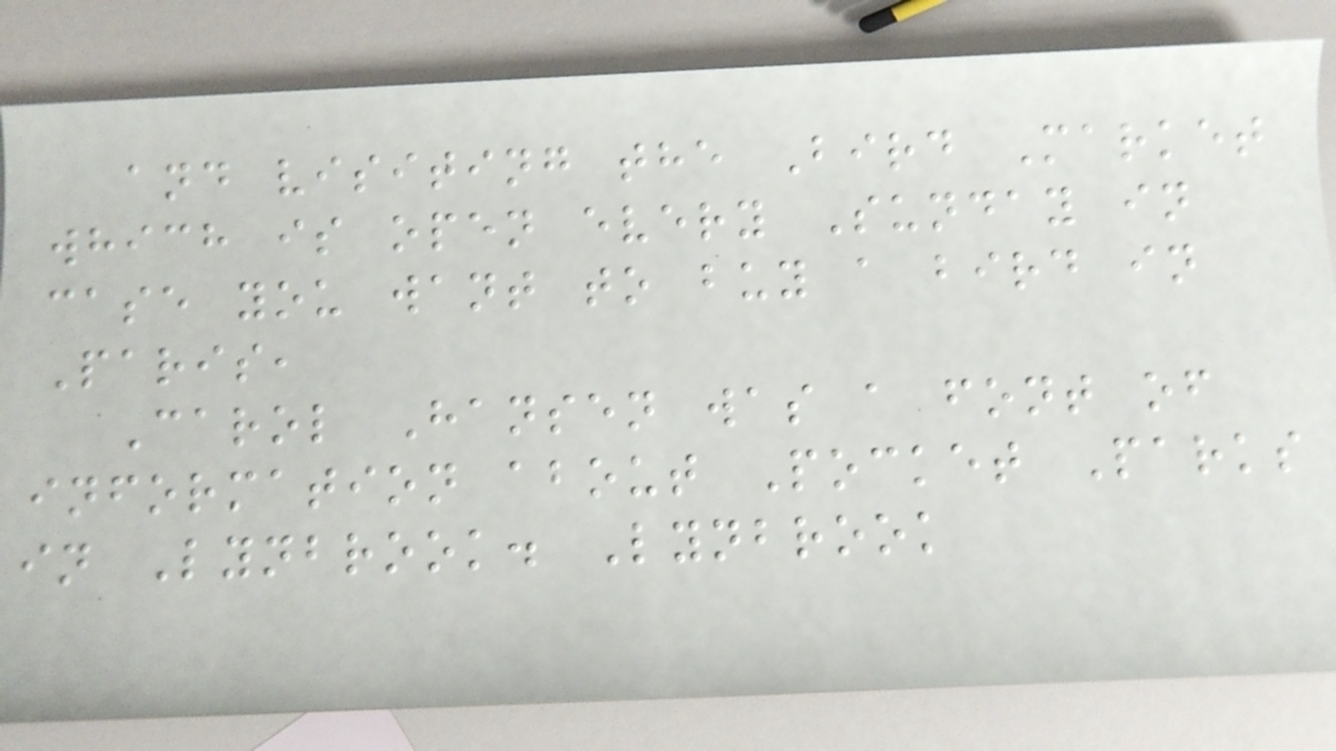and visiting the Bird Market
which is open every Sunday in
case you want to buy a bird in
Paris,
Carol Hansen was a font of
information about Pocket Parks
in Lynbrook. Lynbrook
